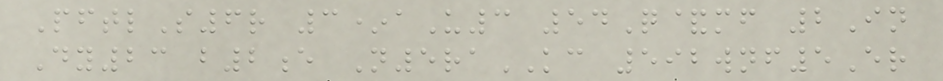PftlS6r 3*aU3 54Q&mf 2In
Dy23 b2e N5raKC 592wnf5Er
